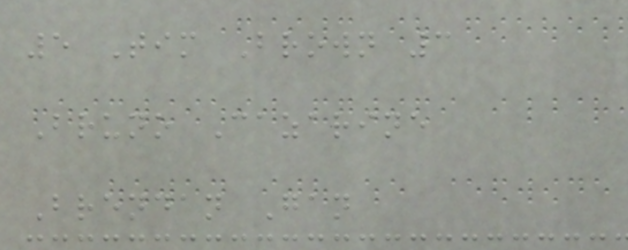5 Tim Brown 3
Bruno Cazarine
Brendan Gan
